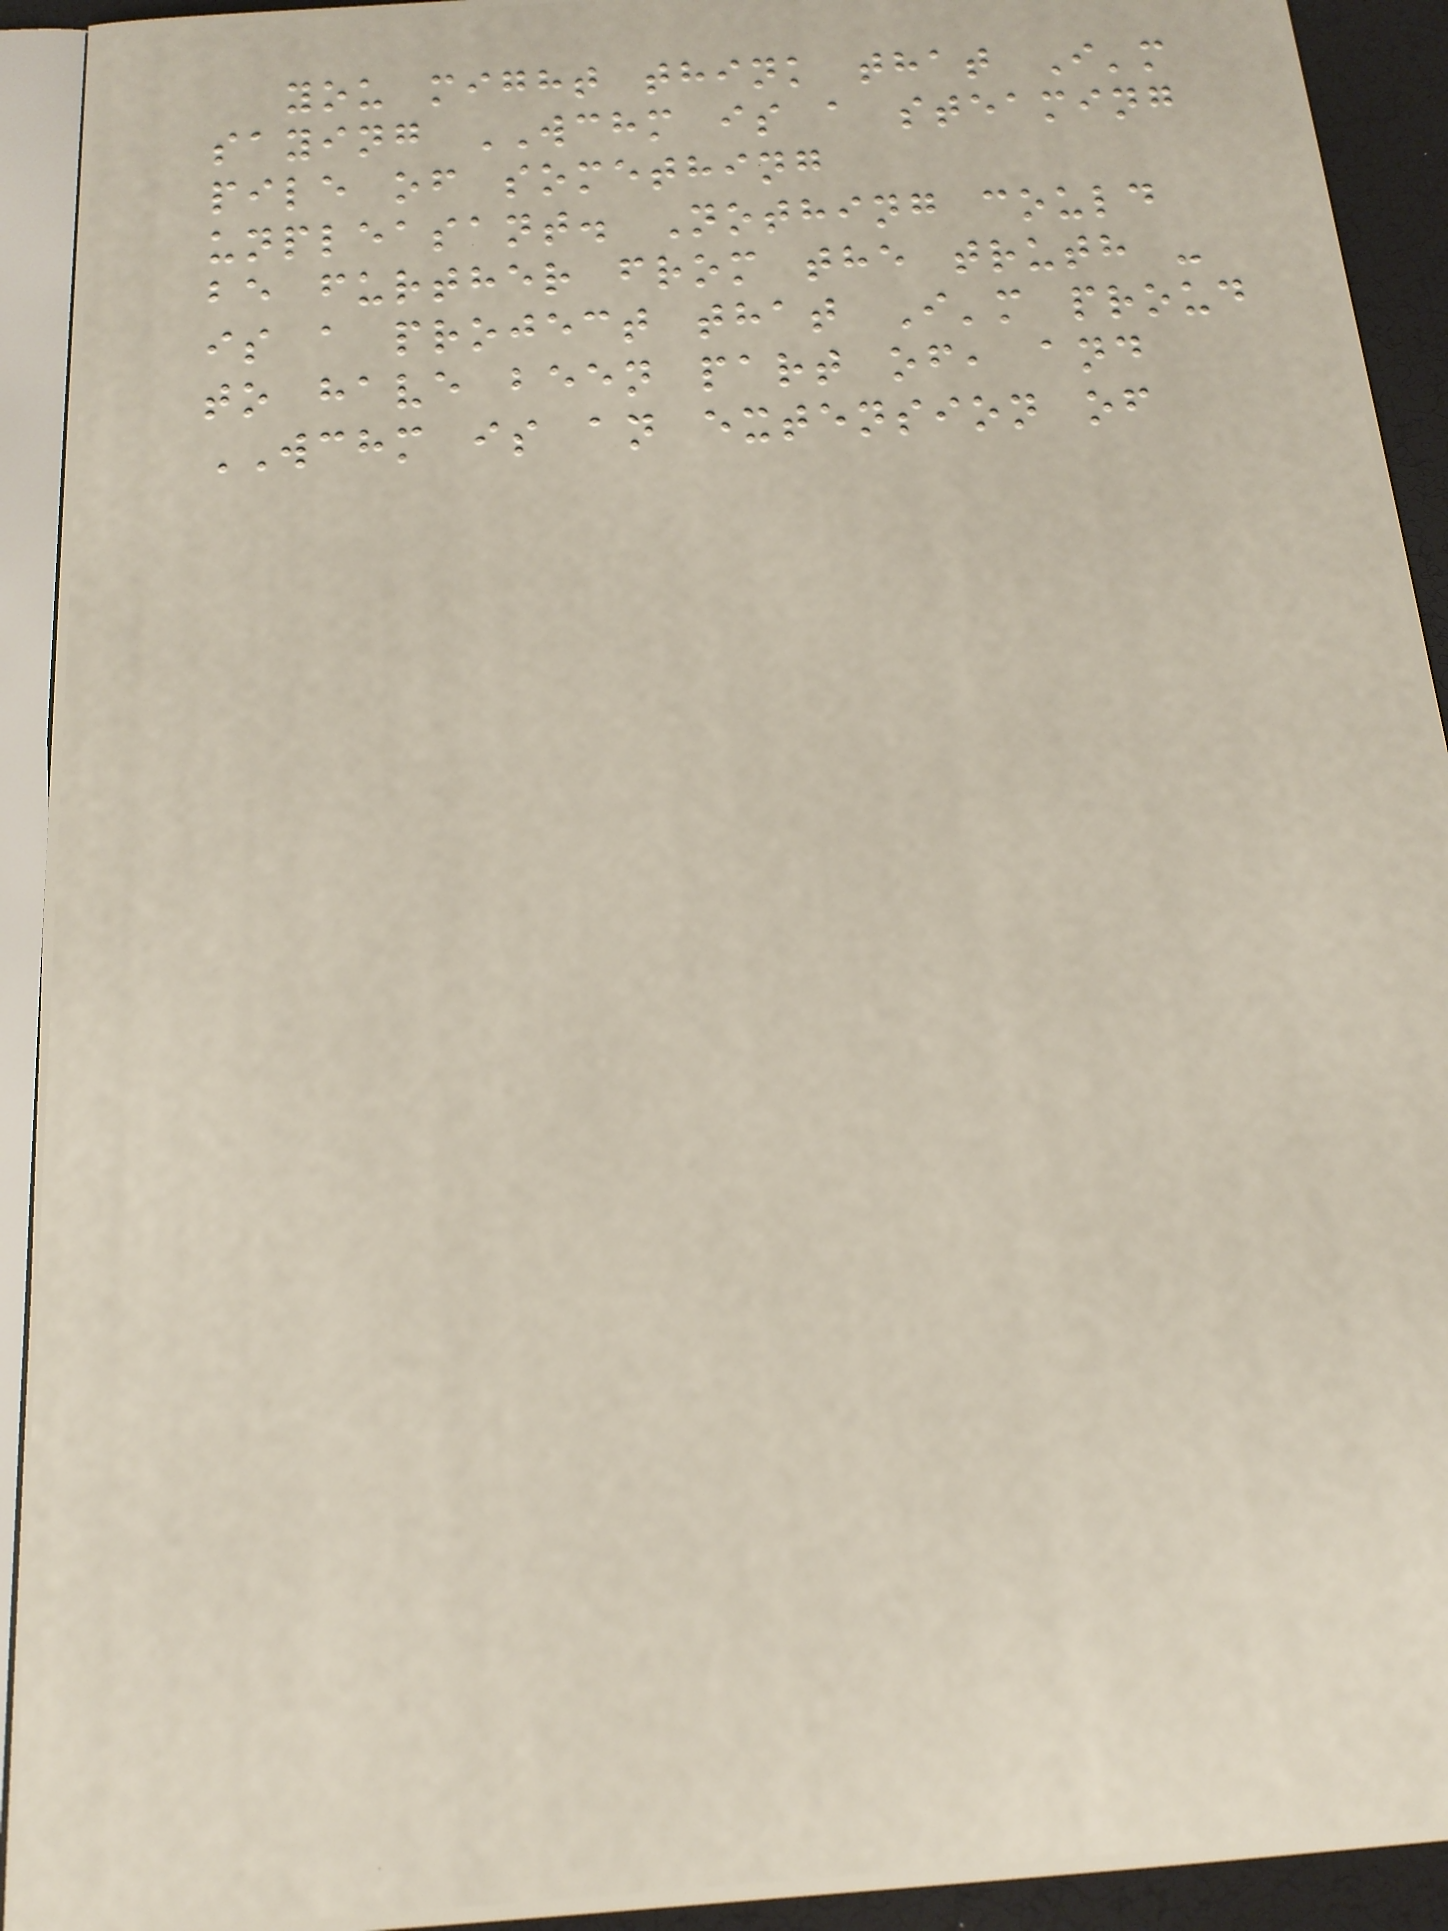you might think that I'm
saying WCHM is a steaming
pile of something
unpleasant. Nothing could
be further from the truth -
is a project that I'm proud
to have been part of, and
WCHM is an extension of
